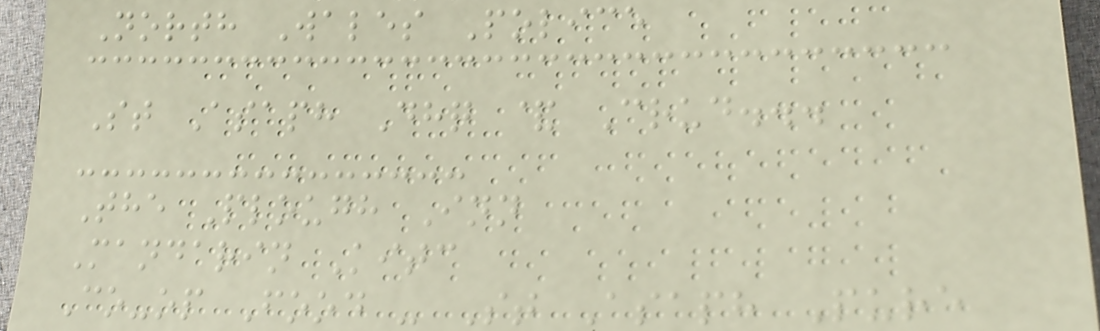North Wales Police
St Asaph Dhq & Crud...
The Plough Inn
Mandarin Kitc
Co-op Food - St Asaph Pure
